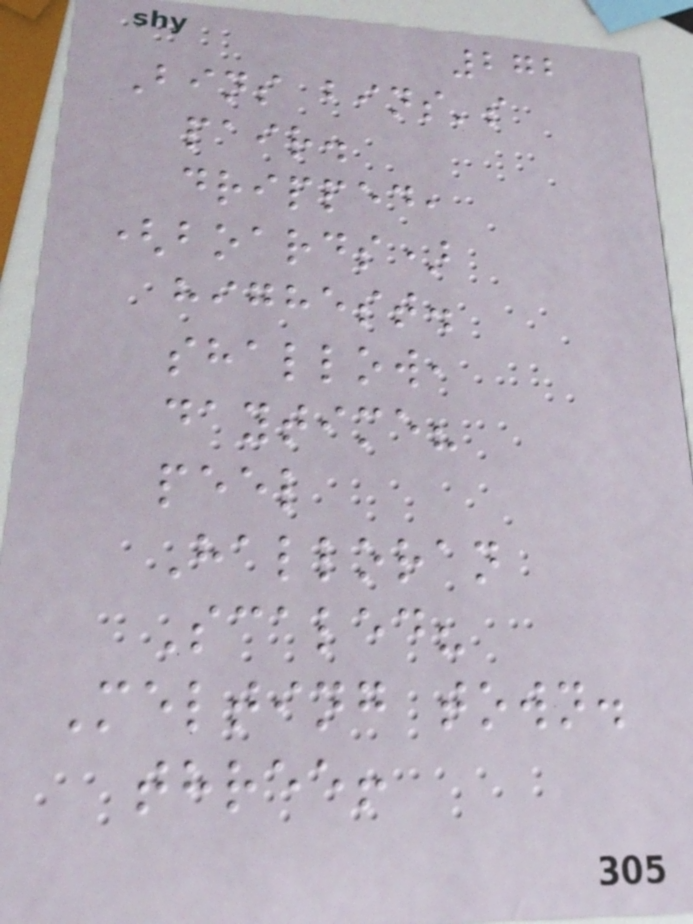272
Bins bins's
pair.
dripped,
(boards)
highest.
shallow,
daytime?
peel
Halloran
Scaled?
Melting town.
three!
